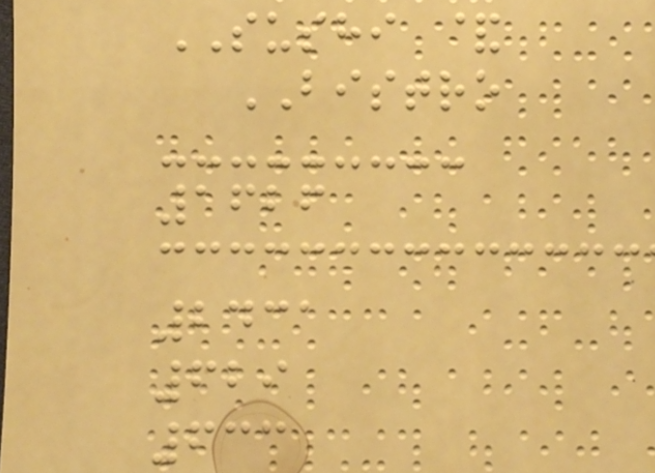SUSHI &
BISTRO
1626
2431
629
633
